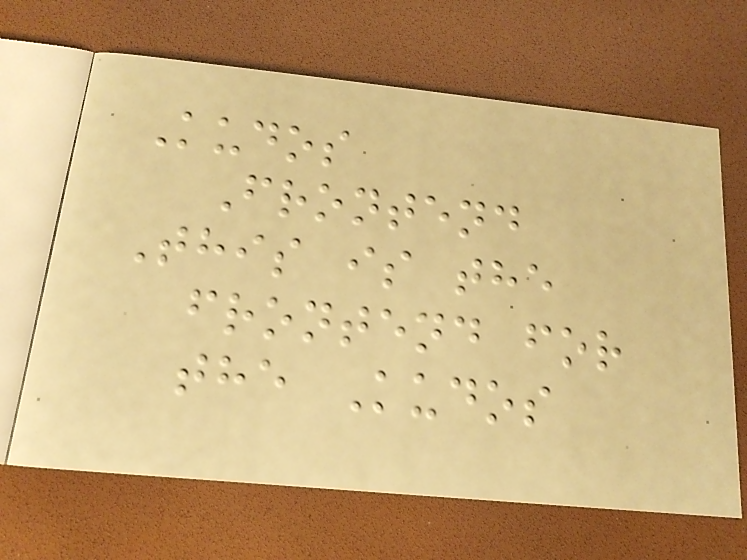Kudos
Frontend
This is the
frontend for
the Kudos
